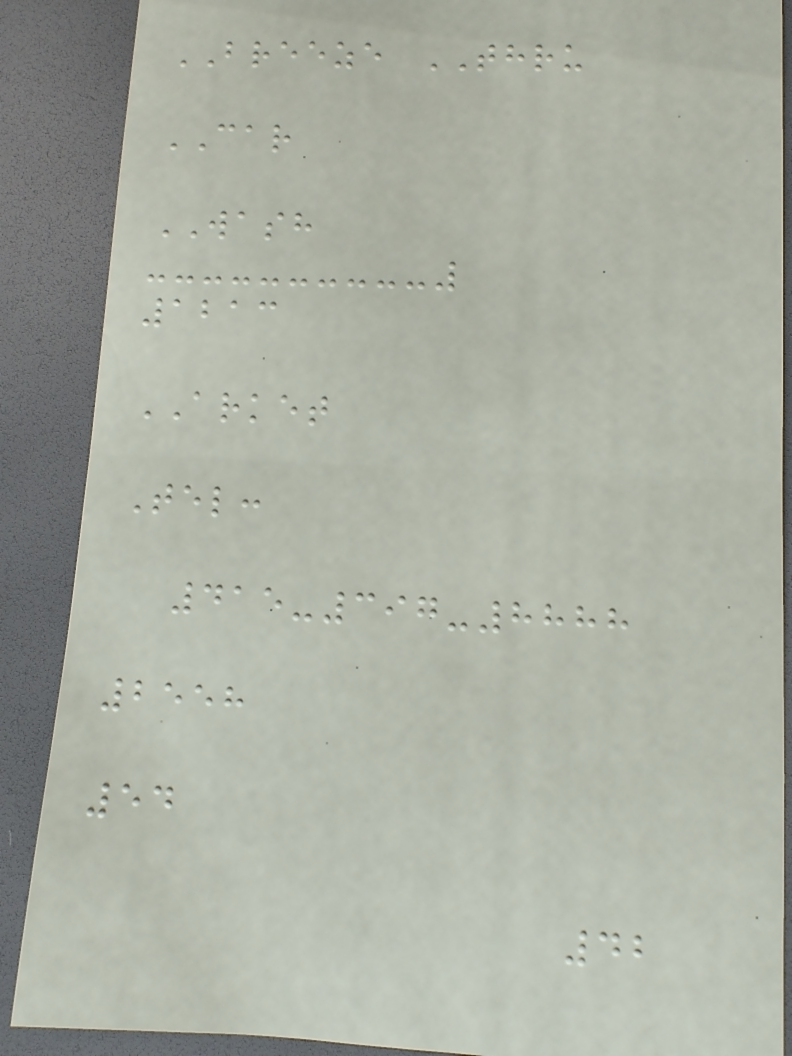BREEZE THRU
CAR
WASH
1213
ARKET
Tel:
415-397-8888
2558
54
42
